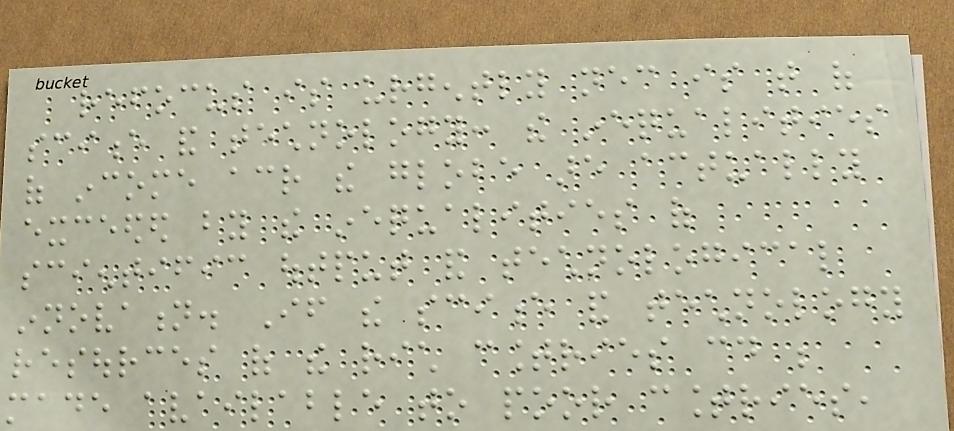refocus is urgently necessary is that of
science and technology: the inequalities
of income across the globe are actually
exceeded by the inequalities of
scientific output and technological
innovation. If the science and technology
resources of the rich countries could be
made available to poor countries,
